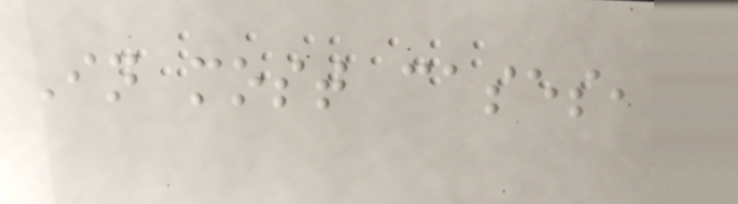In most cases,
